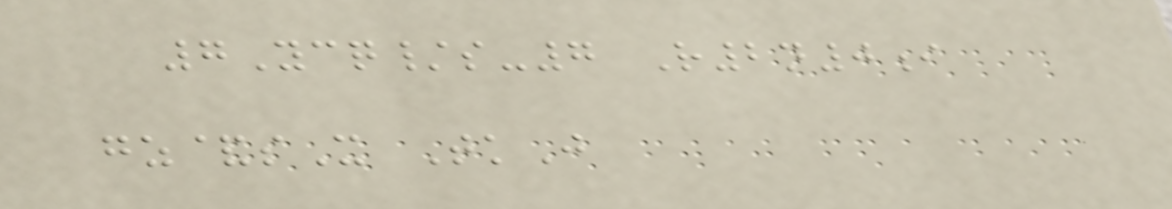7Ycq/s-7 R2n0i
gz&sX TkJ
